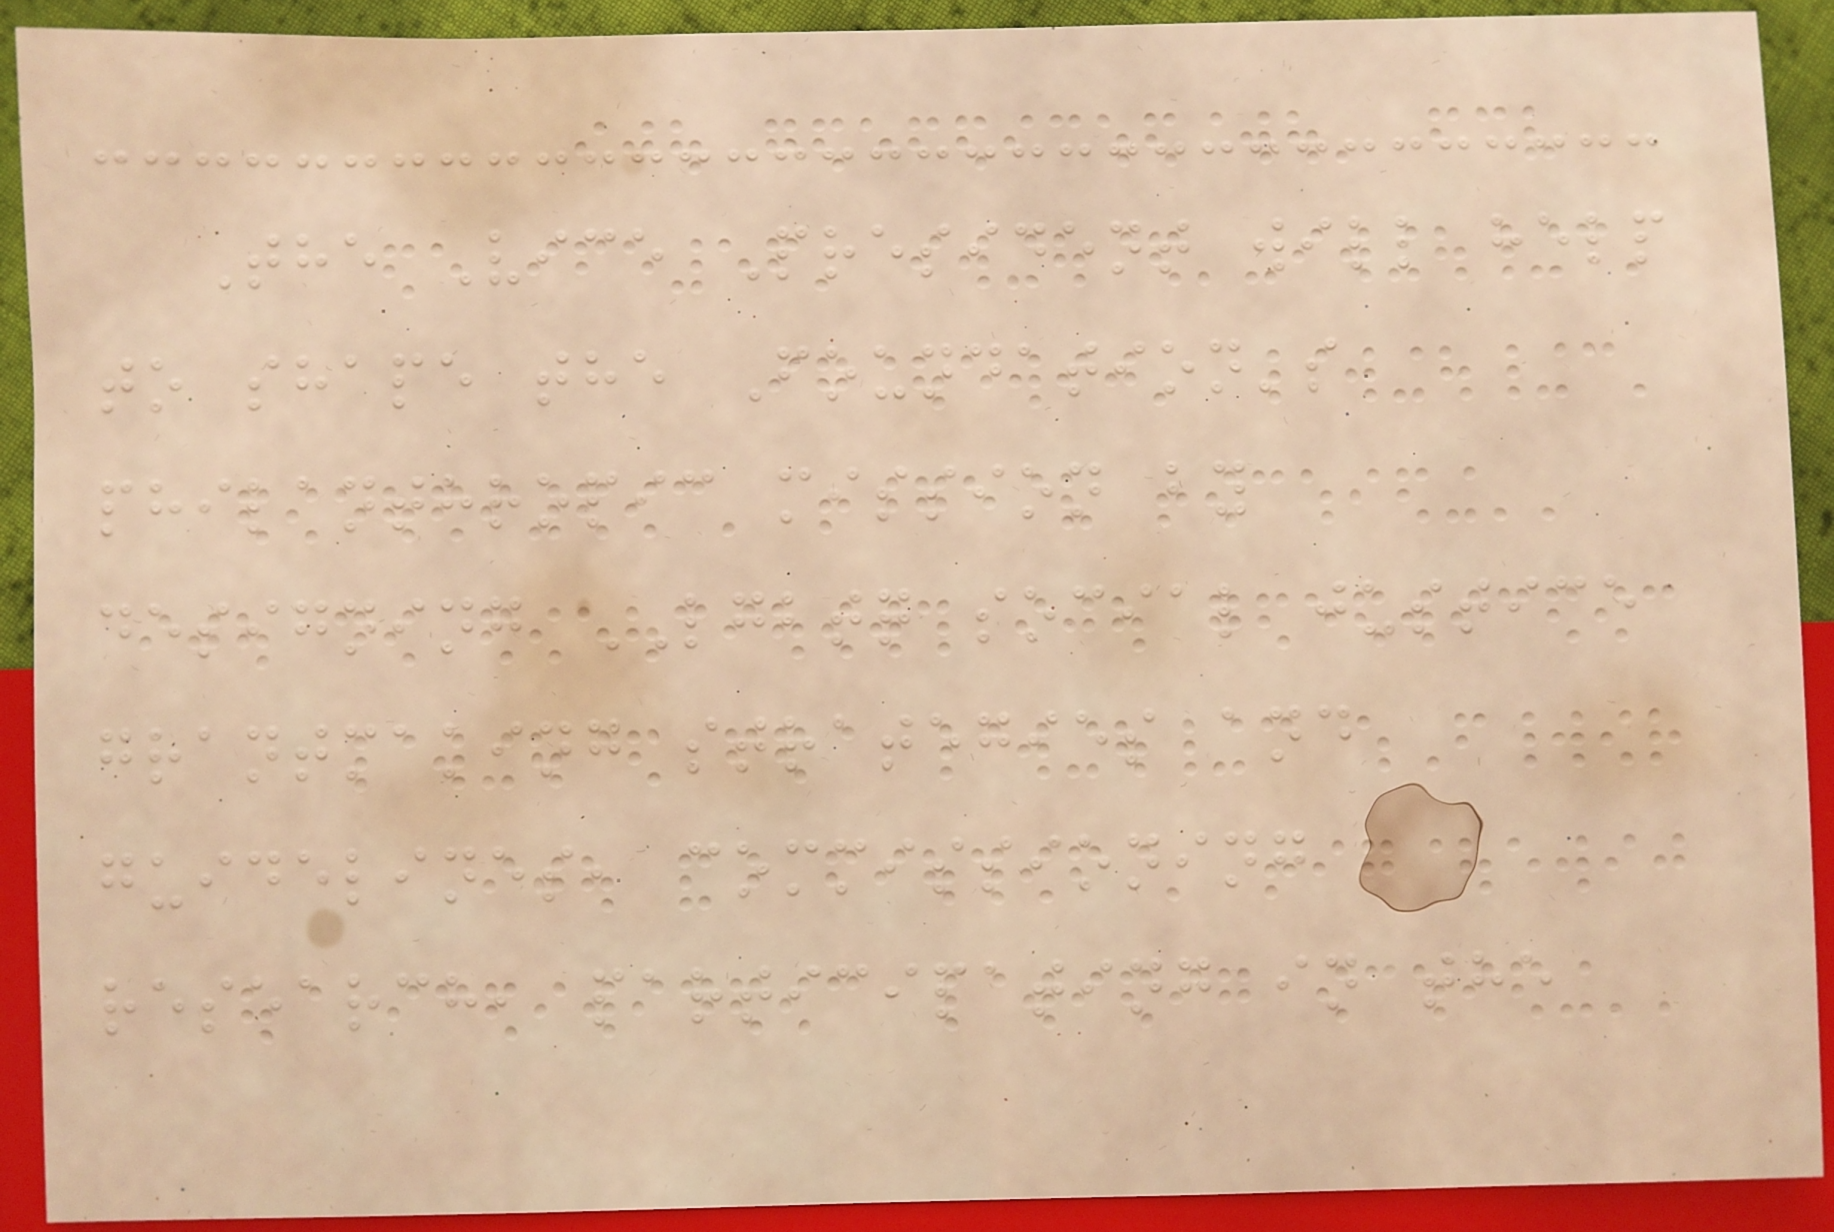The Vice President will help
to shape the Foundation's
philanthropic mission by
designing LGBTQ social justice
grantmaking strategies and
guidelines, commissioning
research, participating in the
